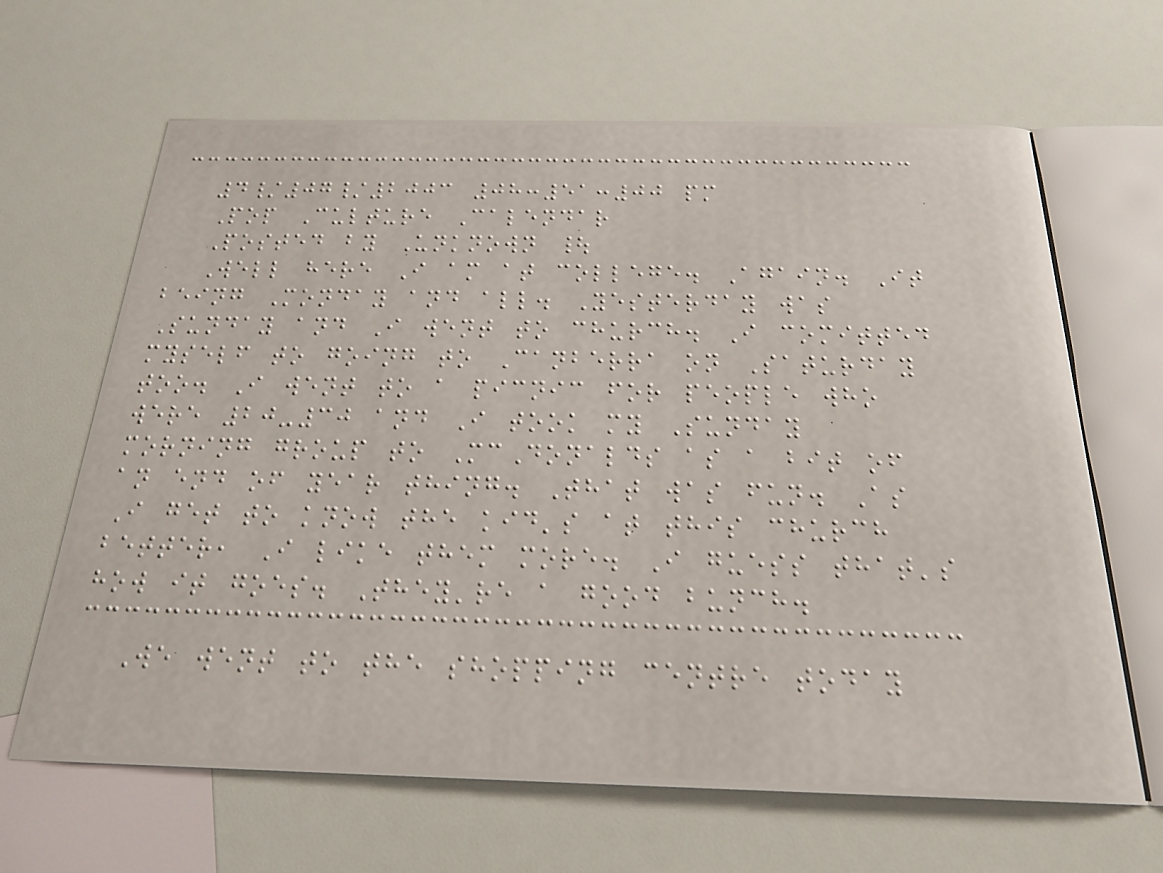4/07/2003 08:51:00 pm
Pop Culture Calendar
Posted by Unknown |
Well here I am at college. Again. It
being Monday and all. Yesterday was
Sunday and I went to church. I comitted
myself to going to Canberra on Saturday
too. I went to a picnic for people who
were 20-30 and I took my Sunday
morning group to McDonalds as a bit of
an end of year thing. That was fun. As
I get to know the kid's at this church
better, I like them more. I guess that's
how it goes. They're a good bunch.
We went to the shopping centre today
